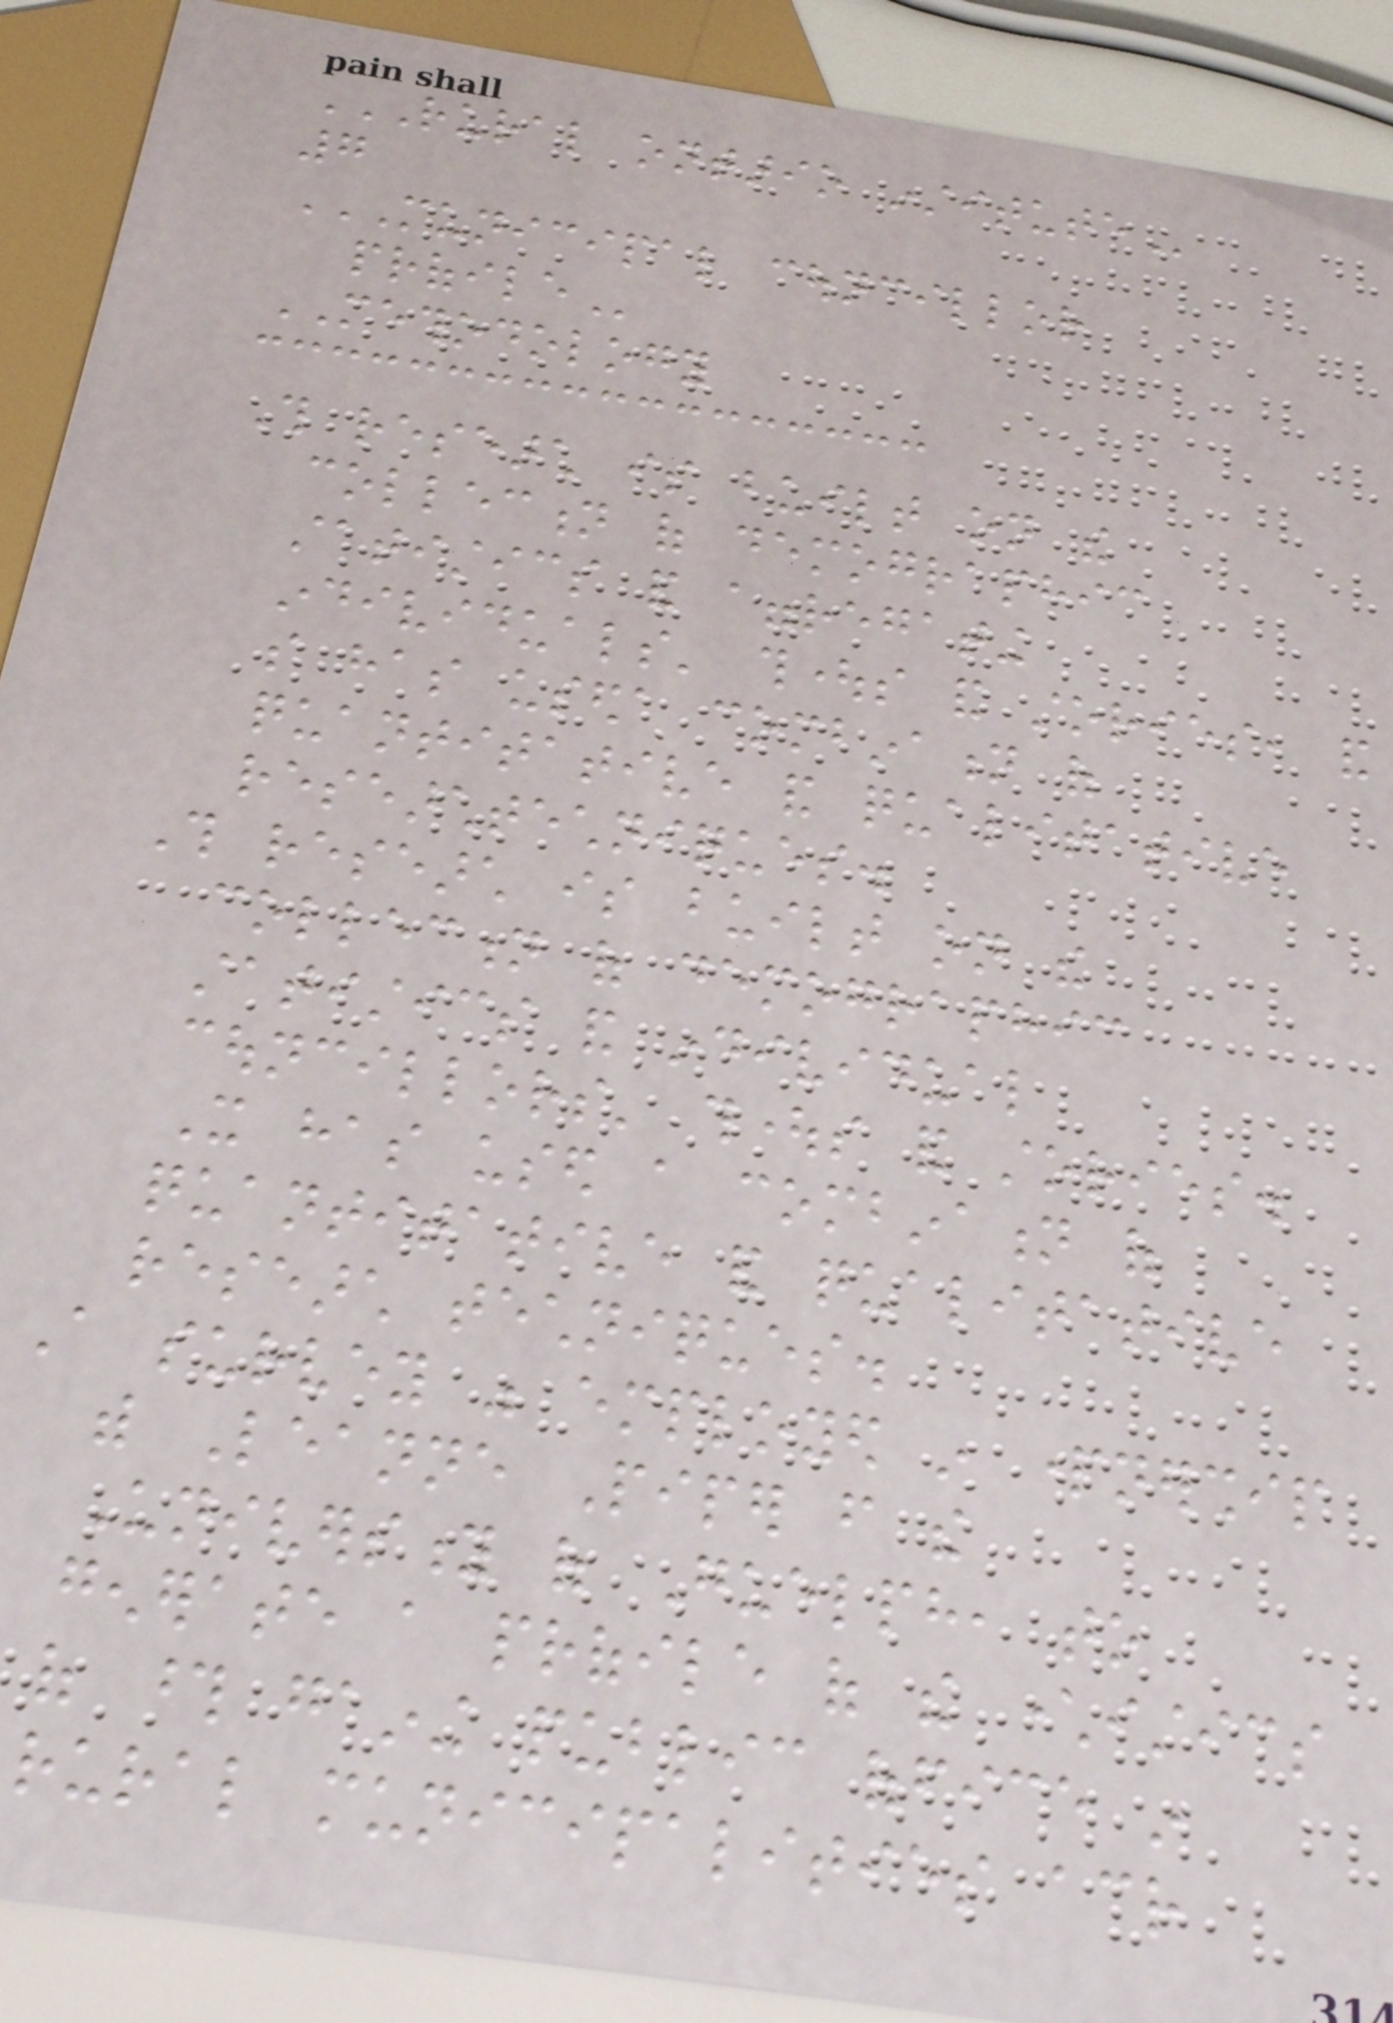RURAL ONTARIO INSTITUTE
7
MUNICIPAL COUNCILLOR
PROFILE
METHODOLOGY
This research is built on the
collection of demographic
statistics and aggregating
individuals' thoughts and stories, and
so has useda combination of
quantitative and qualitative
researchtechniques.
This research is built on the
collection of demographic
statistics and individual
councillors' thoughts and stories.
It has used a combination of
quantitative and qualitative
research techniques.
A survey was employed in partnership
with Leanne Piper from the
University of Guelph, to
generate a profile of the characteristics
of those gaining public office in
rural municipalities across
